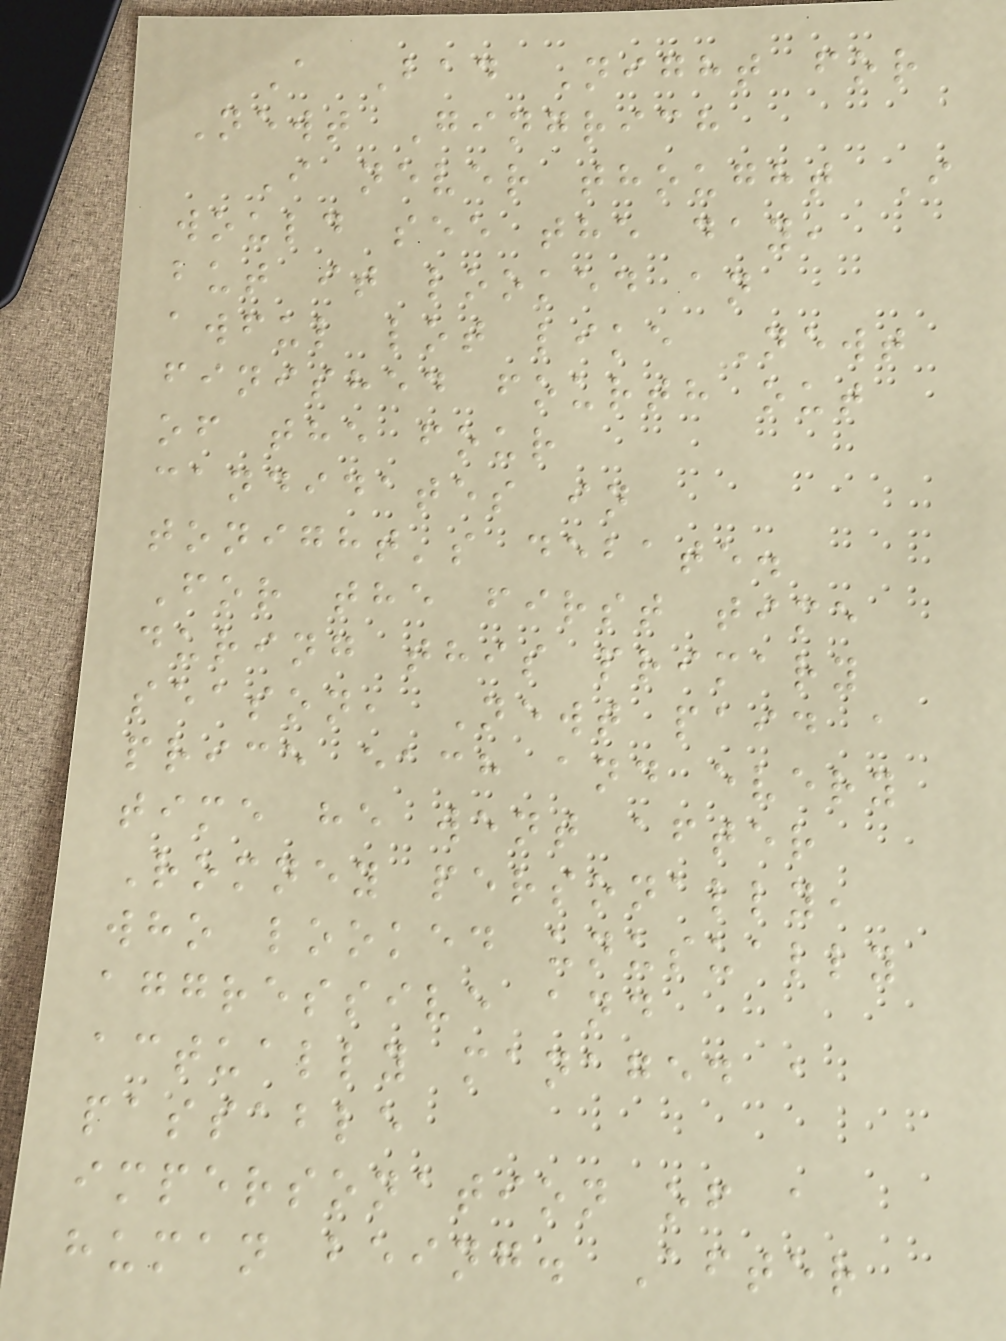A Bad Night for
Newt Gingrich
I never thought I
would see the day,
but it looked an
awful lot like Newt
finished fourth out
of the four
candidates in
tonight's debate.
For the first time
during this primary
season, Newt paid a
price each and every
time he went after
Romney personally,
who looked unusually
aggressive and
actually managed a
passable
impersonation of a
human being. After
